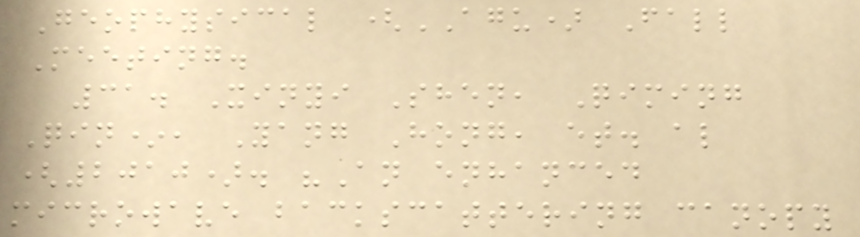Geophysical (AGU) Fall
Meeting.
31. Xinyi Shen, Qiming
Qin*, Yang Hong, et. al
(2010). "An enhanced
microwave backscattering canopy
